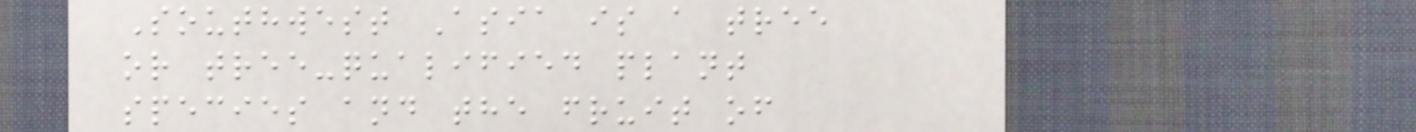Southwest Asia is a tree
or tree-qualified plant
species and the fruit of
